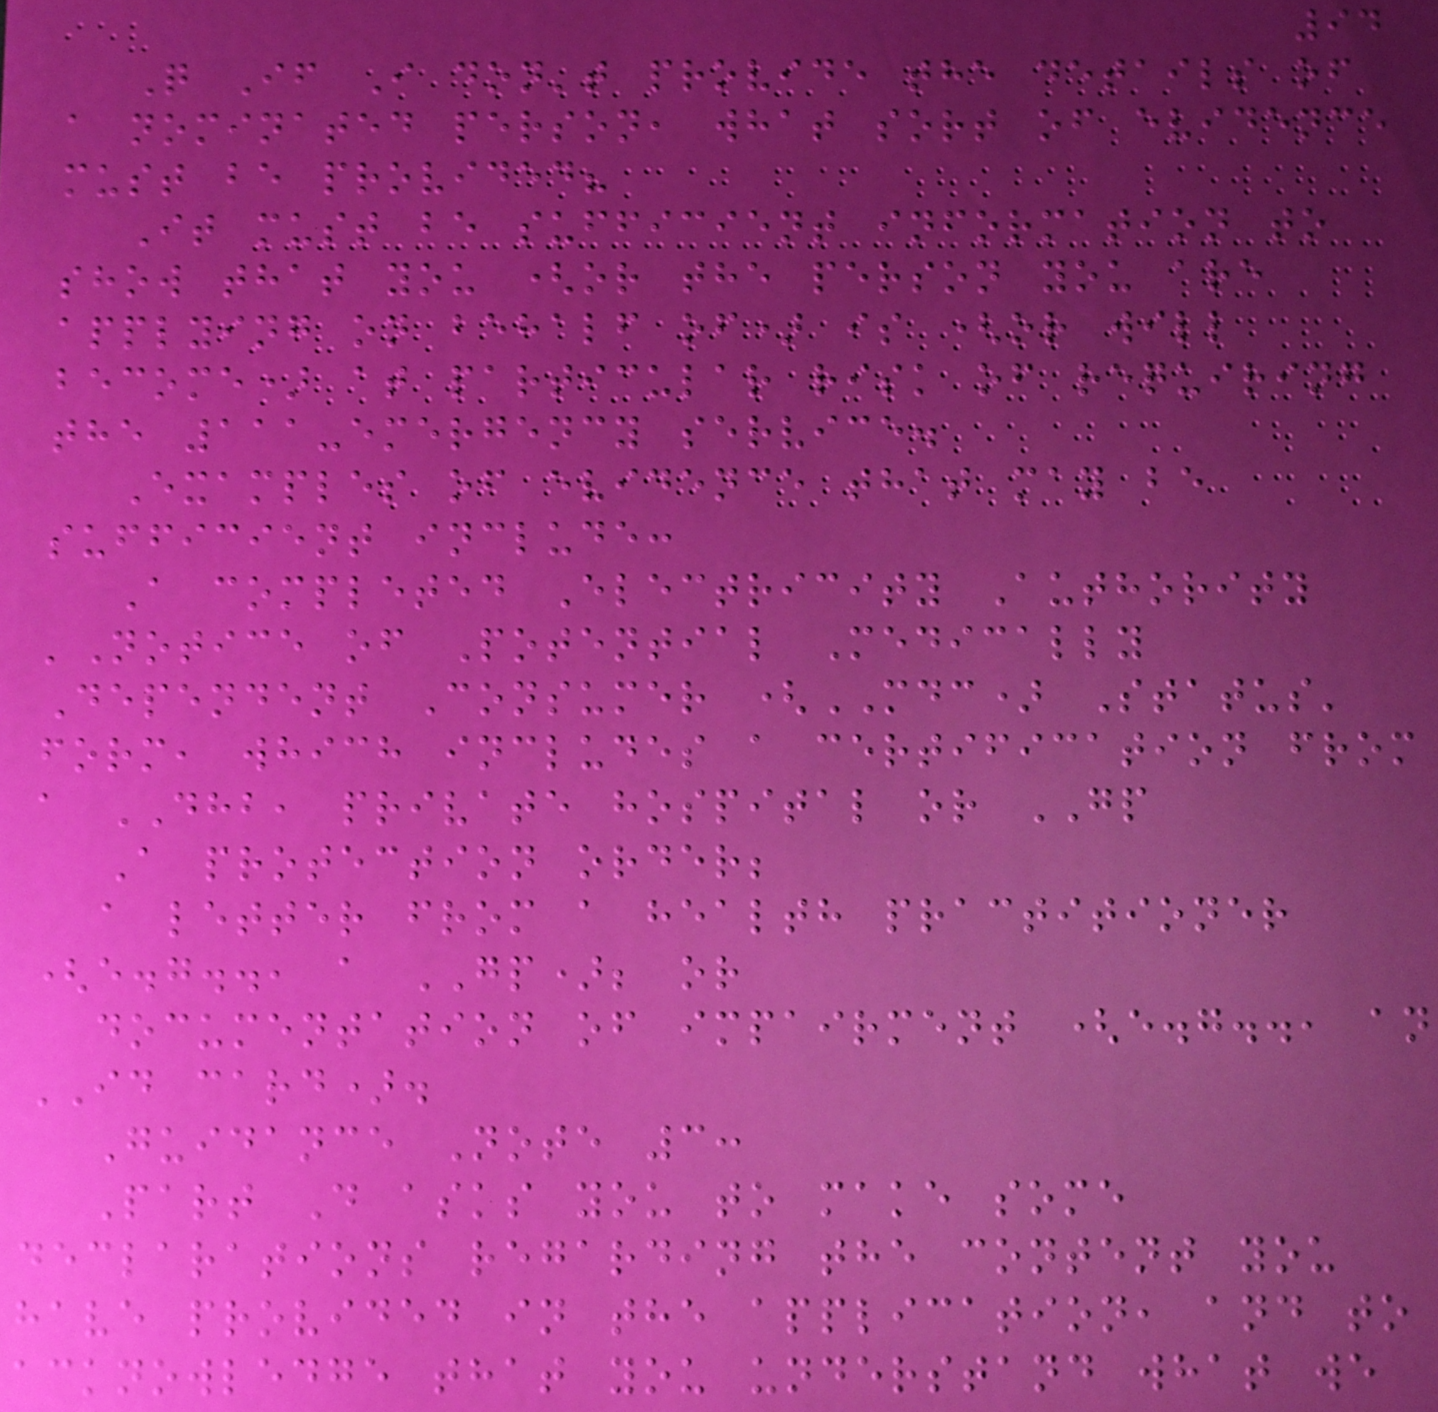94
Q If I don't provide the details of
a nominated person, what sort of evidence
must be provided?
It must be sufficient information to
show that you (or the person you are
applying on behalf of) is (or will
become) at particular risk of requiring
the 111-emergency service.
Examples of evidence that may be
sufficient include:
A completed Electricity Authority
'Notice of Potential Medically
Dependent Consumer (MDC) Status'
form, which includes a certification from
a DHB, private hospital or GP
A protection order;
a letter from a health practitioner
(e.g.., a GP); or
documentation of impairment (e.g.., an
ID card).
Guidance Note 3:
Part D asks you to make some
declarations regarding the content you
have provided in the application, and to
acknowledge that you understand what we
